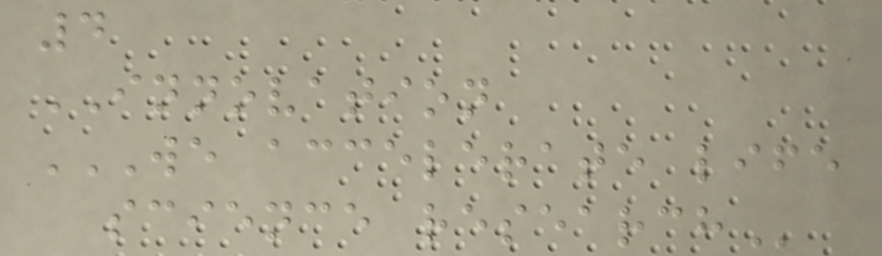4
INNOVATION
WE ACCELERATE LIFE
SCIENCE RESEARCH
